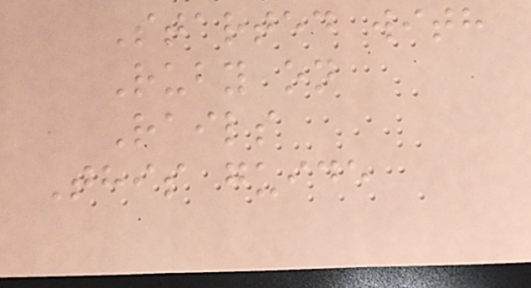Started with
Ruby on
Rails
This guide
